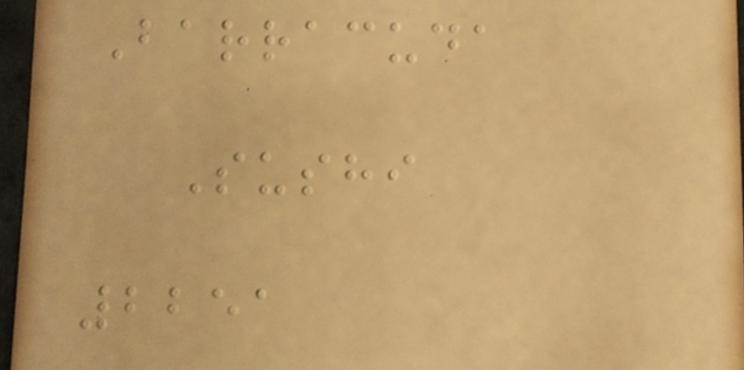Barracuda
Sushi
2251
